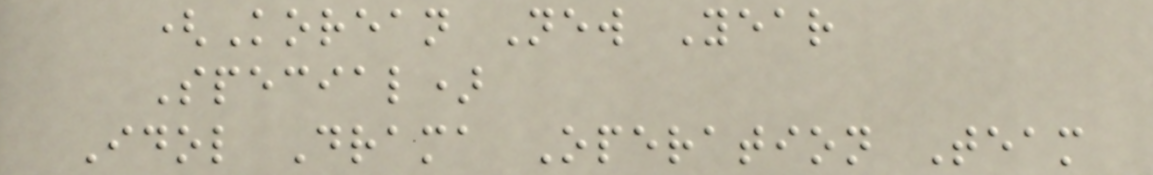(Korean New Year
Special)
Idol Drama Operation Team
